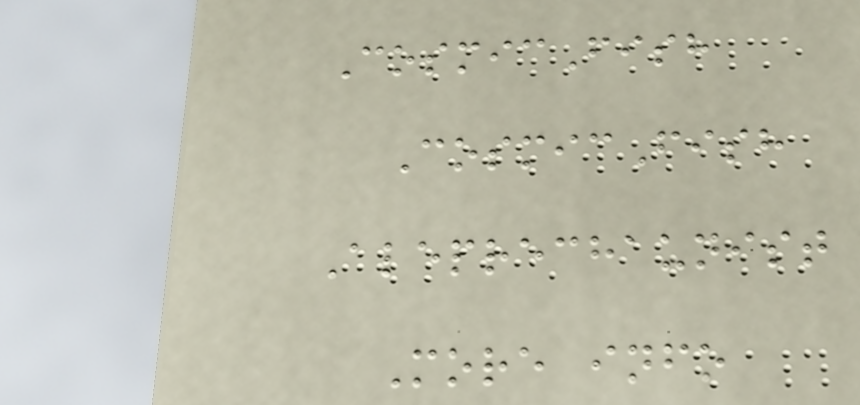CosmicFish
CosmicFish
Aleprechaunist
More info
